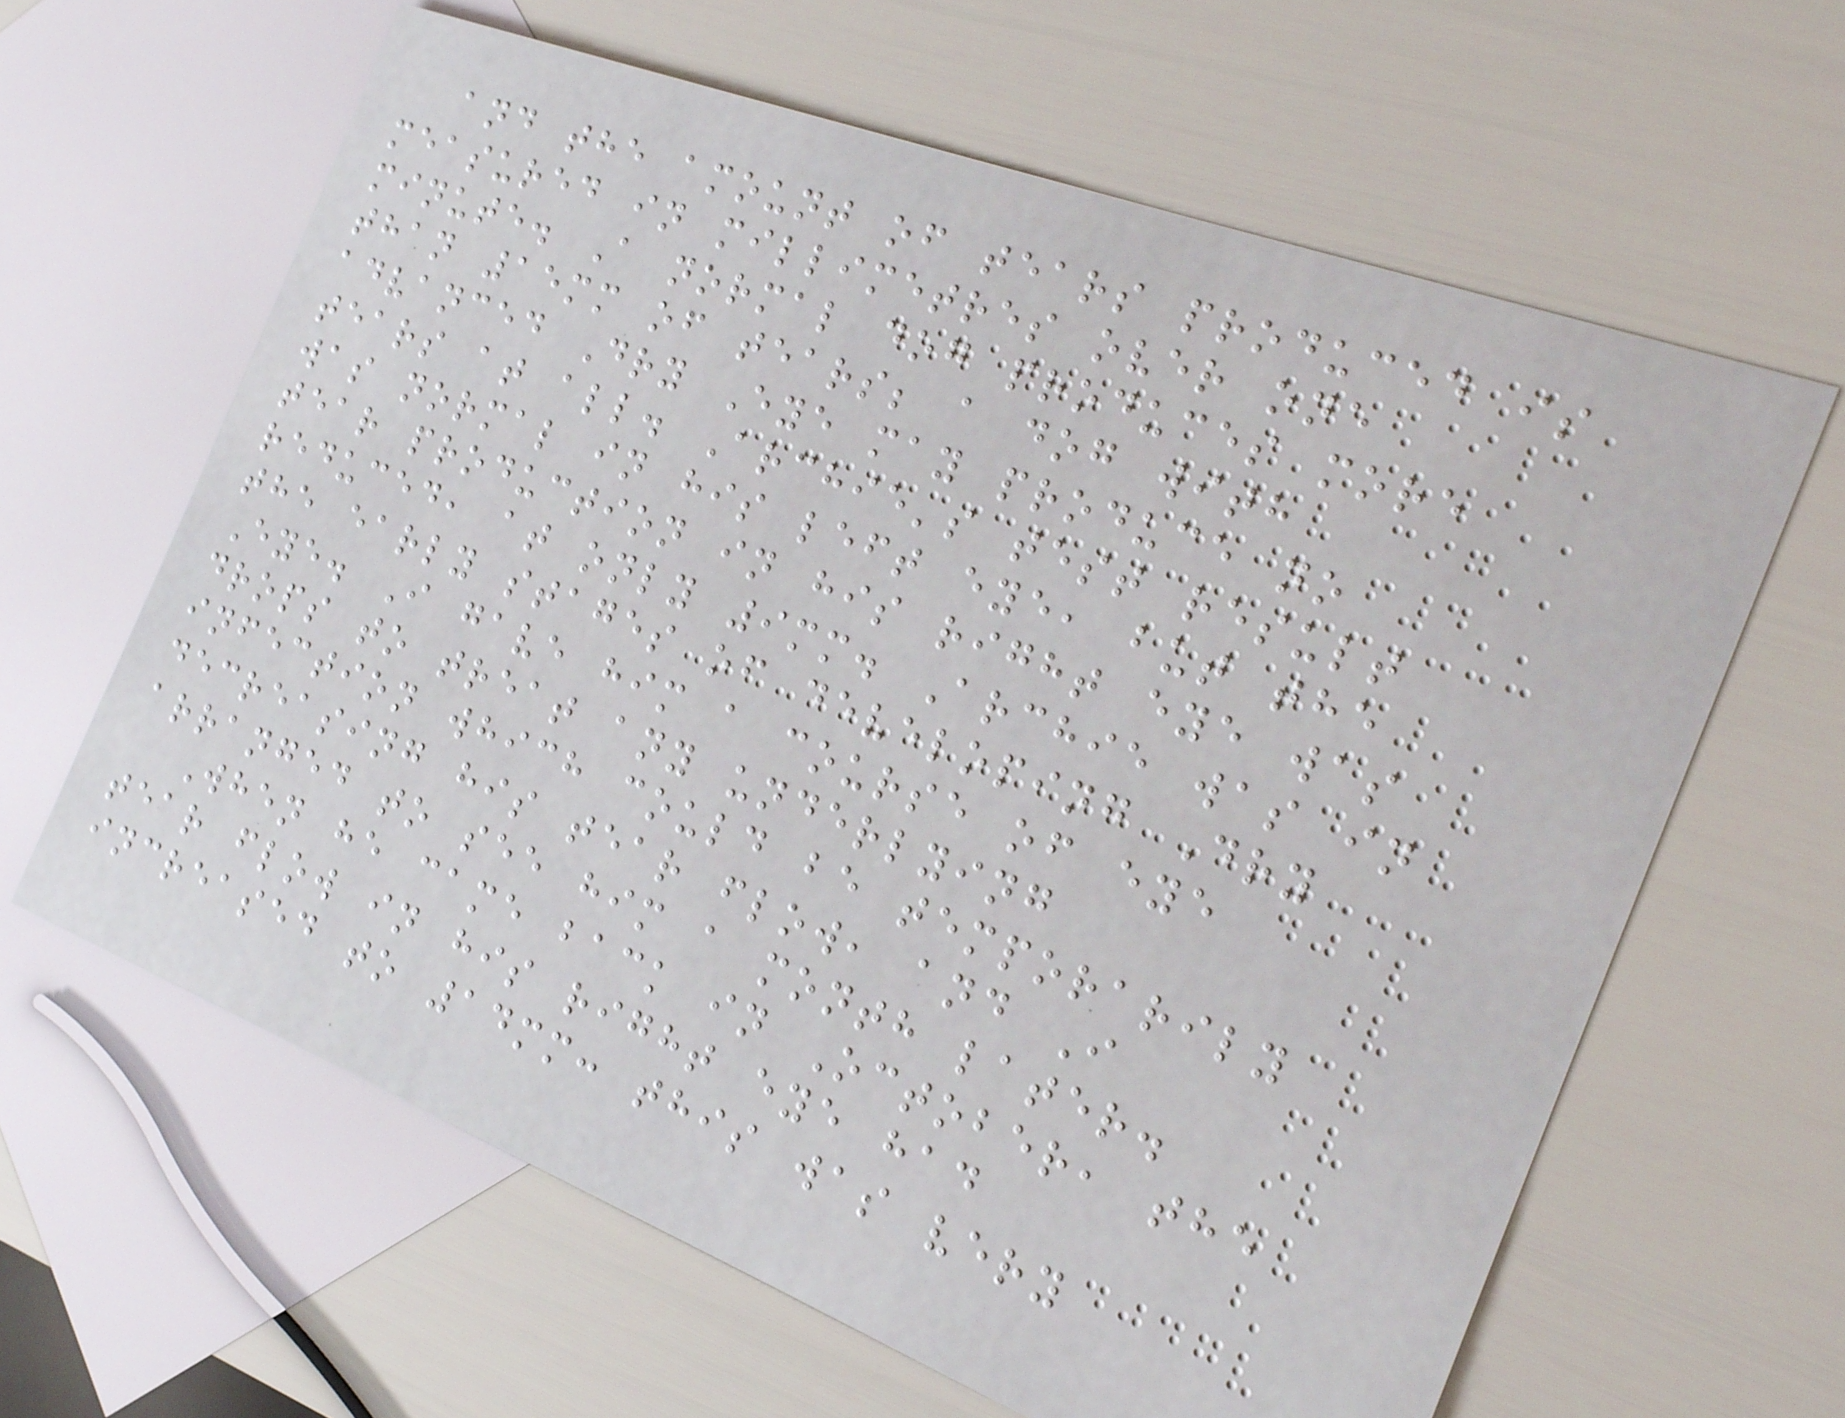and the amount of tears produced is
measured in millimetres over one
minute. A normal dog produces more
than 15mm of tears; a dog with
advanced Dry Eye may produce no
tears at all. Archie's test result
was normal in his left eye, but the
tear production in his right eye was
reduced, at only 9mm. Archie was in
the early stages of developing Dry
Eye. I gave him a course of eye
drops to treat any underlying
infection which could be temporarily
decreasing his tear flow, and I
arranged to see him a month later.
When he came back in October, the
tear flow in his right eye had
increased to 14mm: this was very
